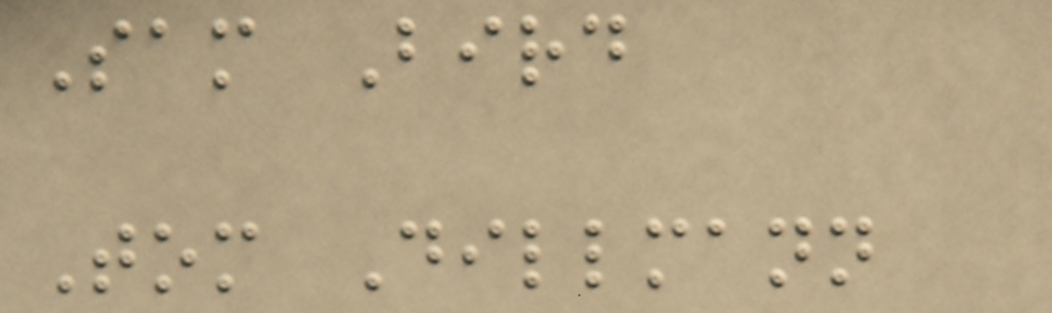Sam Bird
Tom Dillmann
